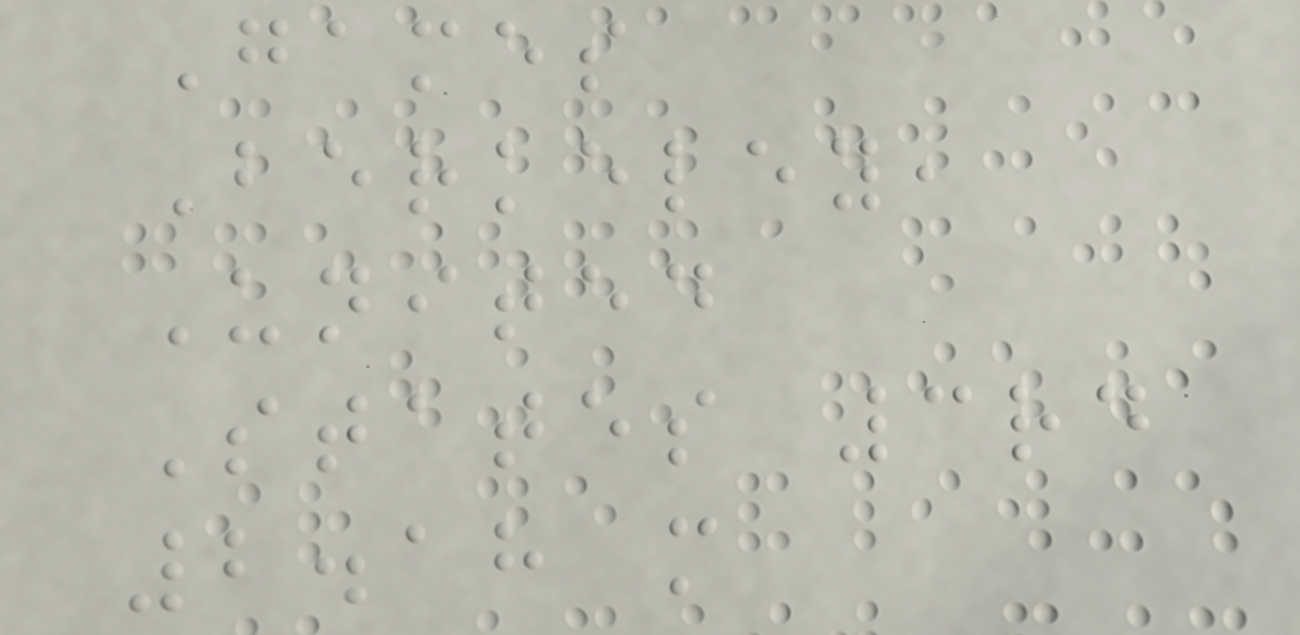Games
Berkeley,
United
States 3rd
2.18 m
